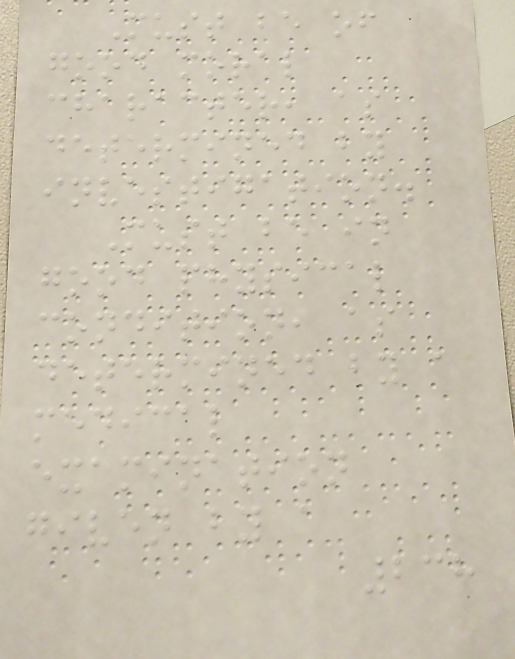Must be of
good moral
character, as
determined by
investigation.
Must be in
good physical
condition, as
determined by a
medical
examination
given by a
238
